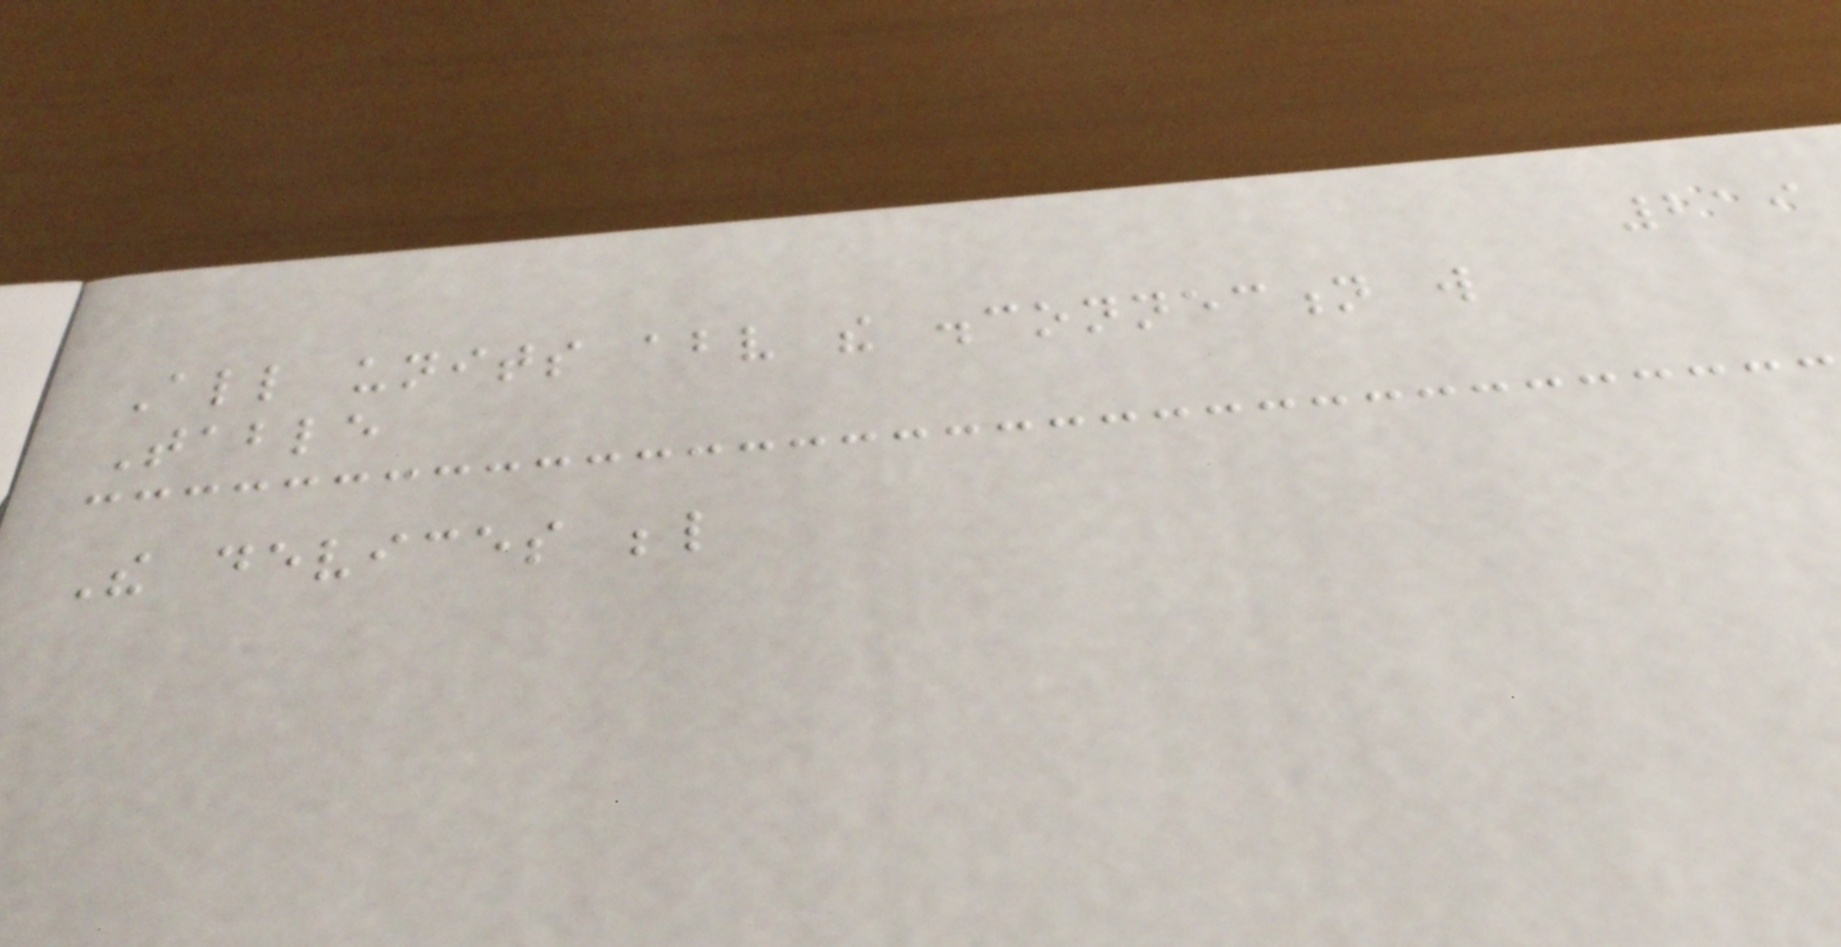219
All units above the disconnection will
Table
The devices below
